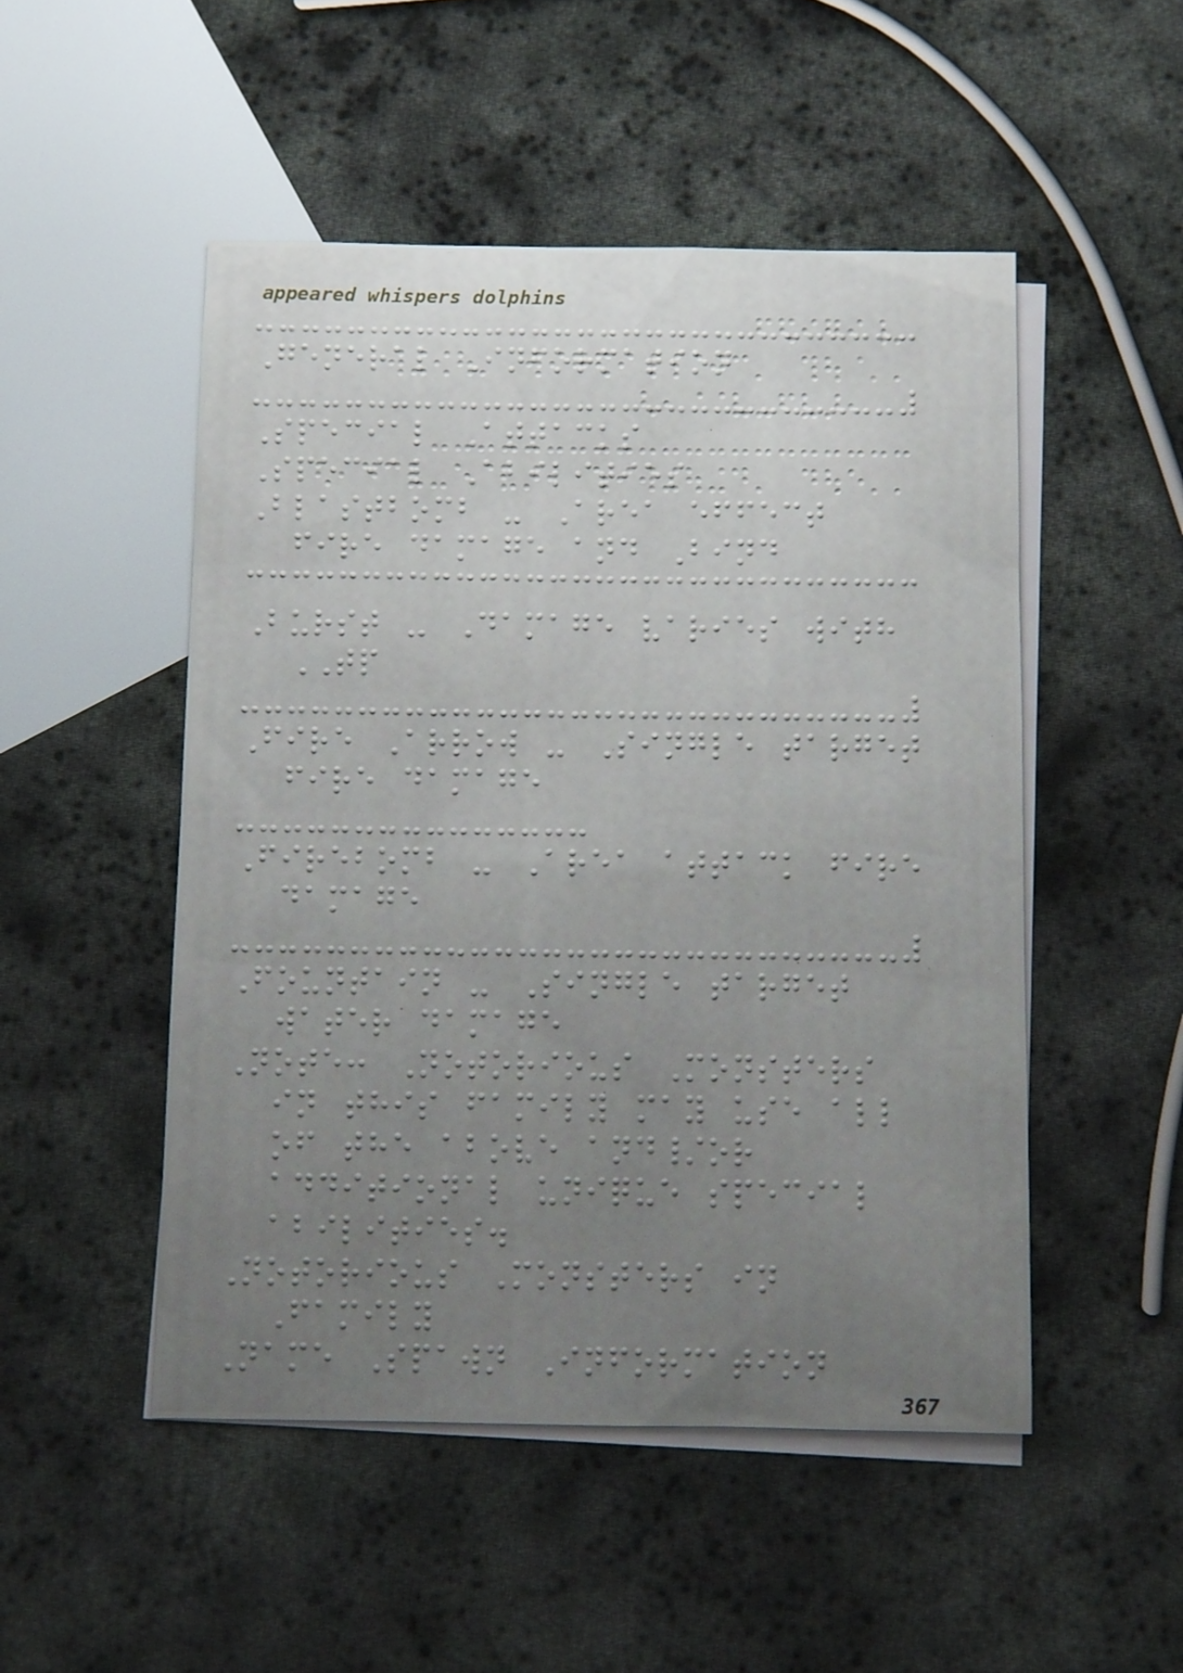General Information
Special Attacks
Special Abilities
Blastbomb - Area effect
fire damage and Bind
Burst - Damage varies with
TP
Fire Arrow - Single target
fire damage
Firebomb - Area attack fire
damage
Fountain - Single target
water damage
Note: Notorious Monsters
in this family may use all
of the above and/or
additional unique special
abilities.
Notorious Monsters in
Family
Name Spawn Information
